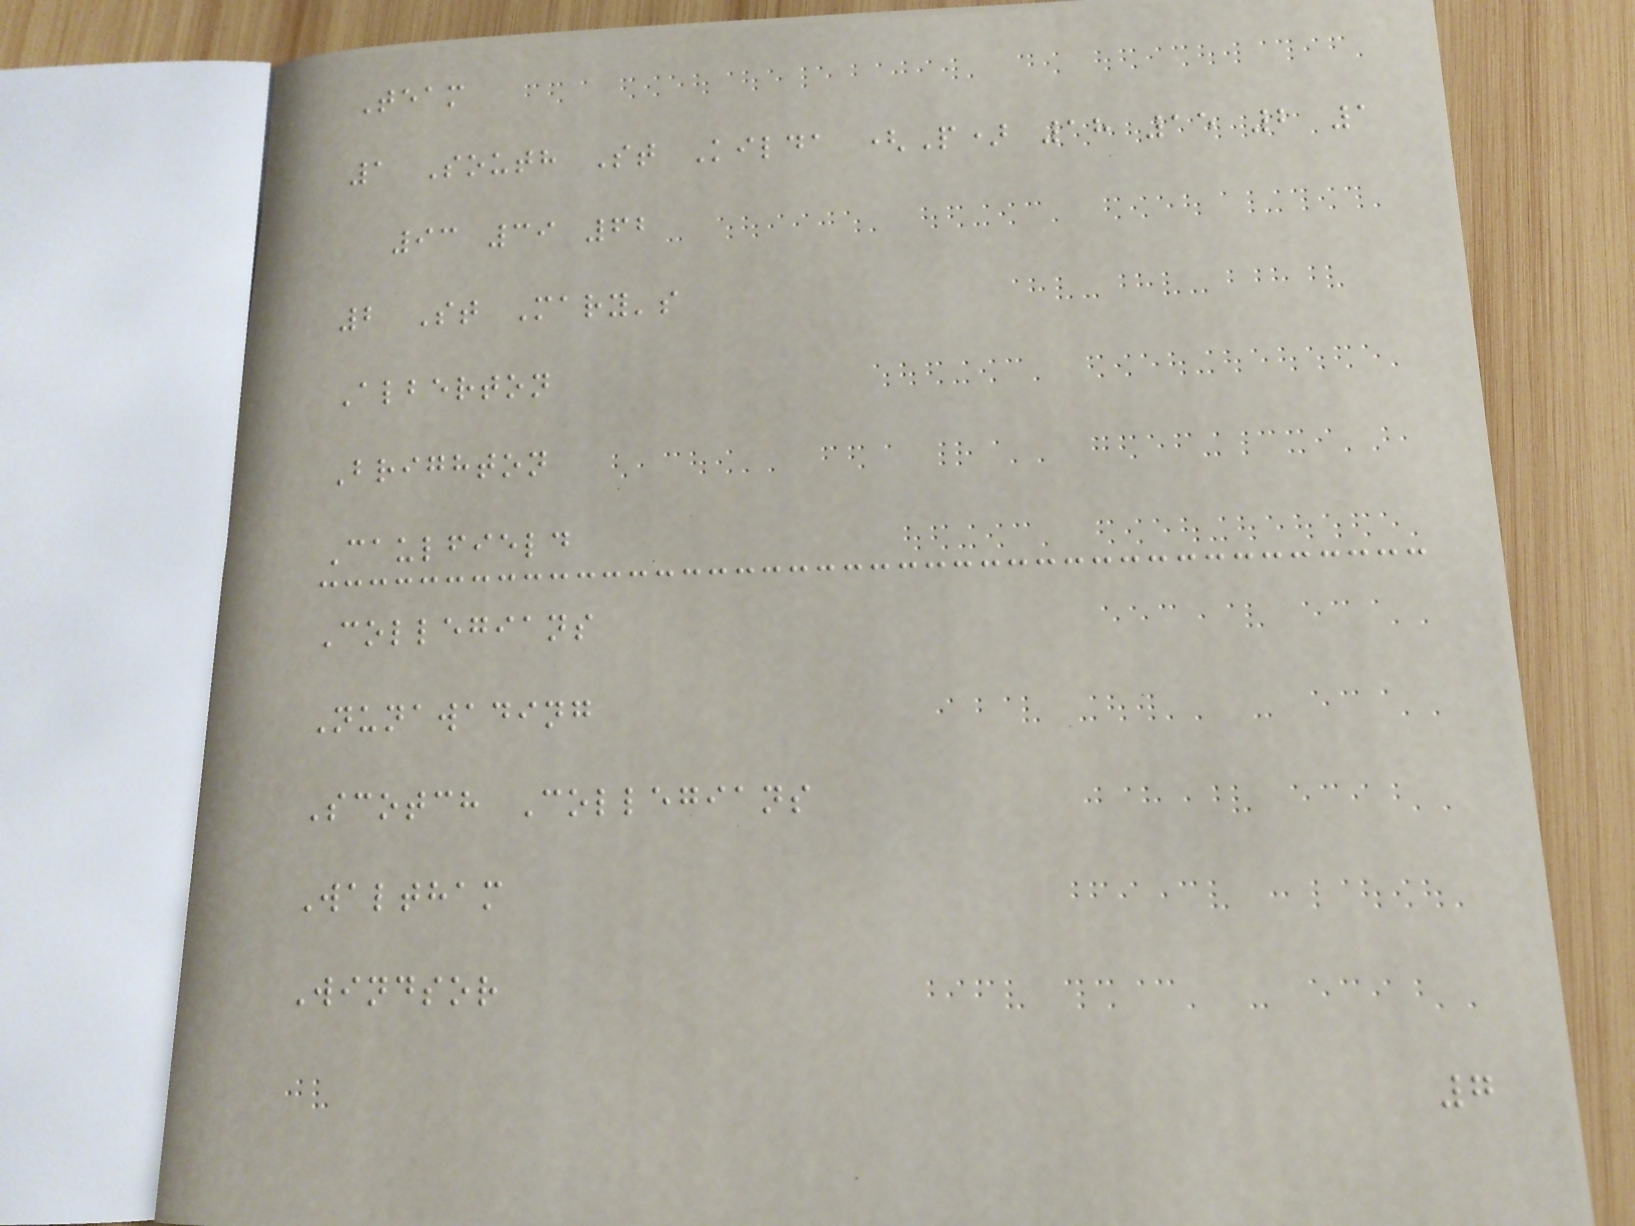Team
1 South St Kilda (P) 18 15 2 1
93 39 62
2 St Mary's
Alberton
Brighton
Caulfield
Collegians
Nunawading
Scotch Collegians
Waltham
Windsor
7
